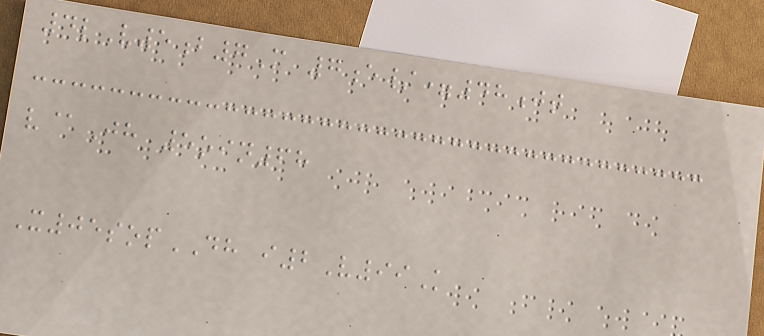4lV5b7M 7e/=48jt
v@Jh 5oin68
X05sopDH i2V99K
